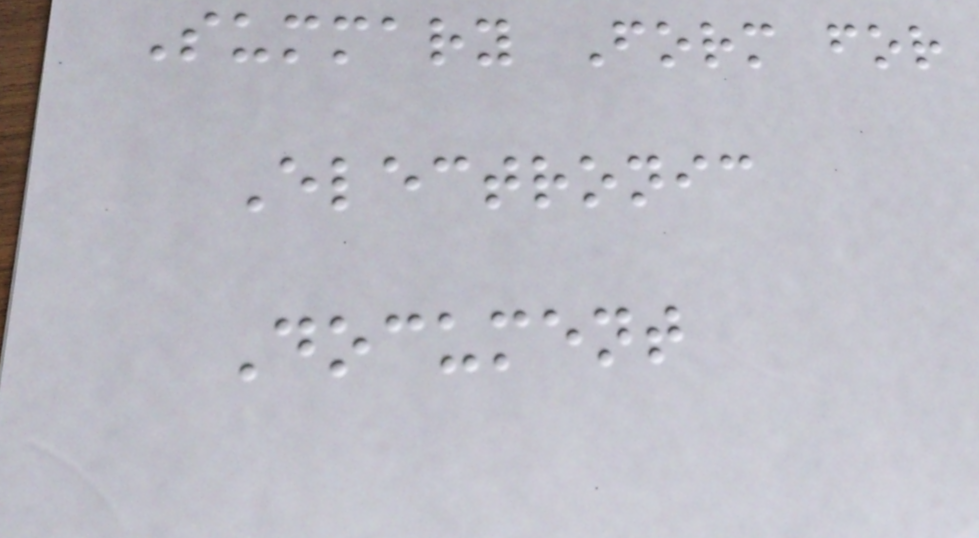Summary Form for
Electronic
Document
